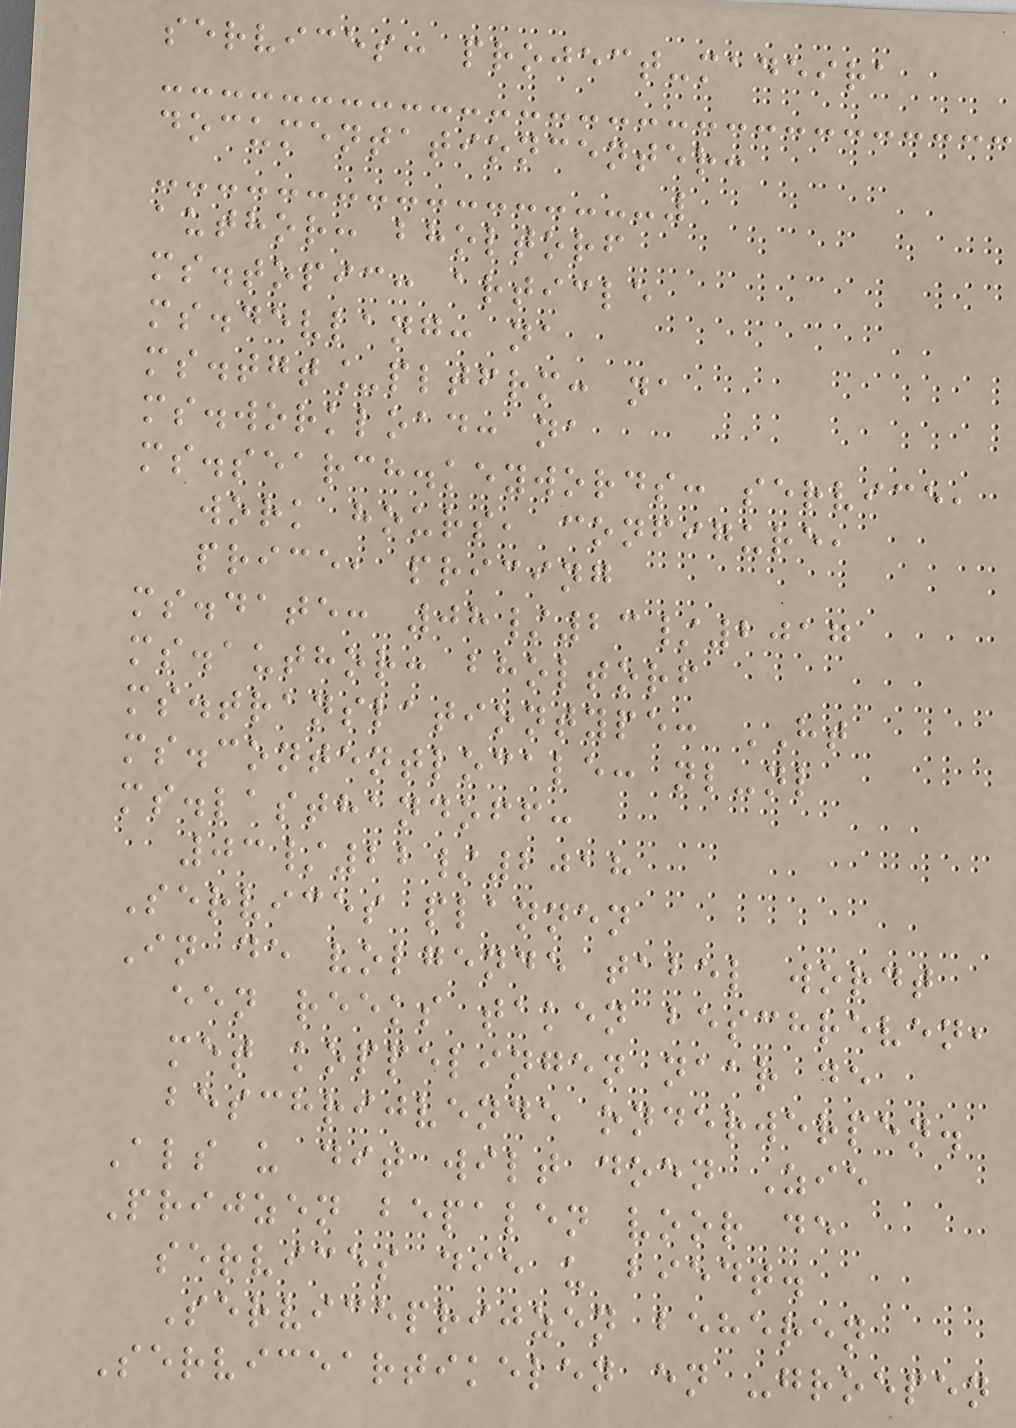services: project-madeira
documentationcenter:
author: bholtorf
ms.topic: article
ms.devlang: na
ms.tgt_pltfrm: na
ms.workload: na
ms.search.keywords: service,
work hours, configure,
price, pricing
ms.date: 08/23/2017
ms.author: bholtorf
ms.translationtype: HT
ms.contentlocale: nl-nl
ms.lasthandoff:
03/22/2018
Services plannen
In de volgende tabel wordt
een reeks taken beschreven,
met koppelingen naar de
beschrijvende onderwerpen.
Als u dit wilt doen Zie
Prijzen bepalen voor de
services die u biedt.
Serviceprijzen beheren
Serviceartikelen en -groepen
